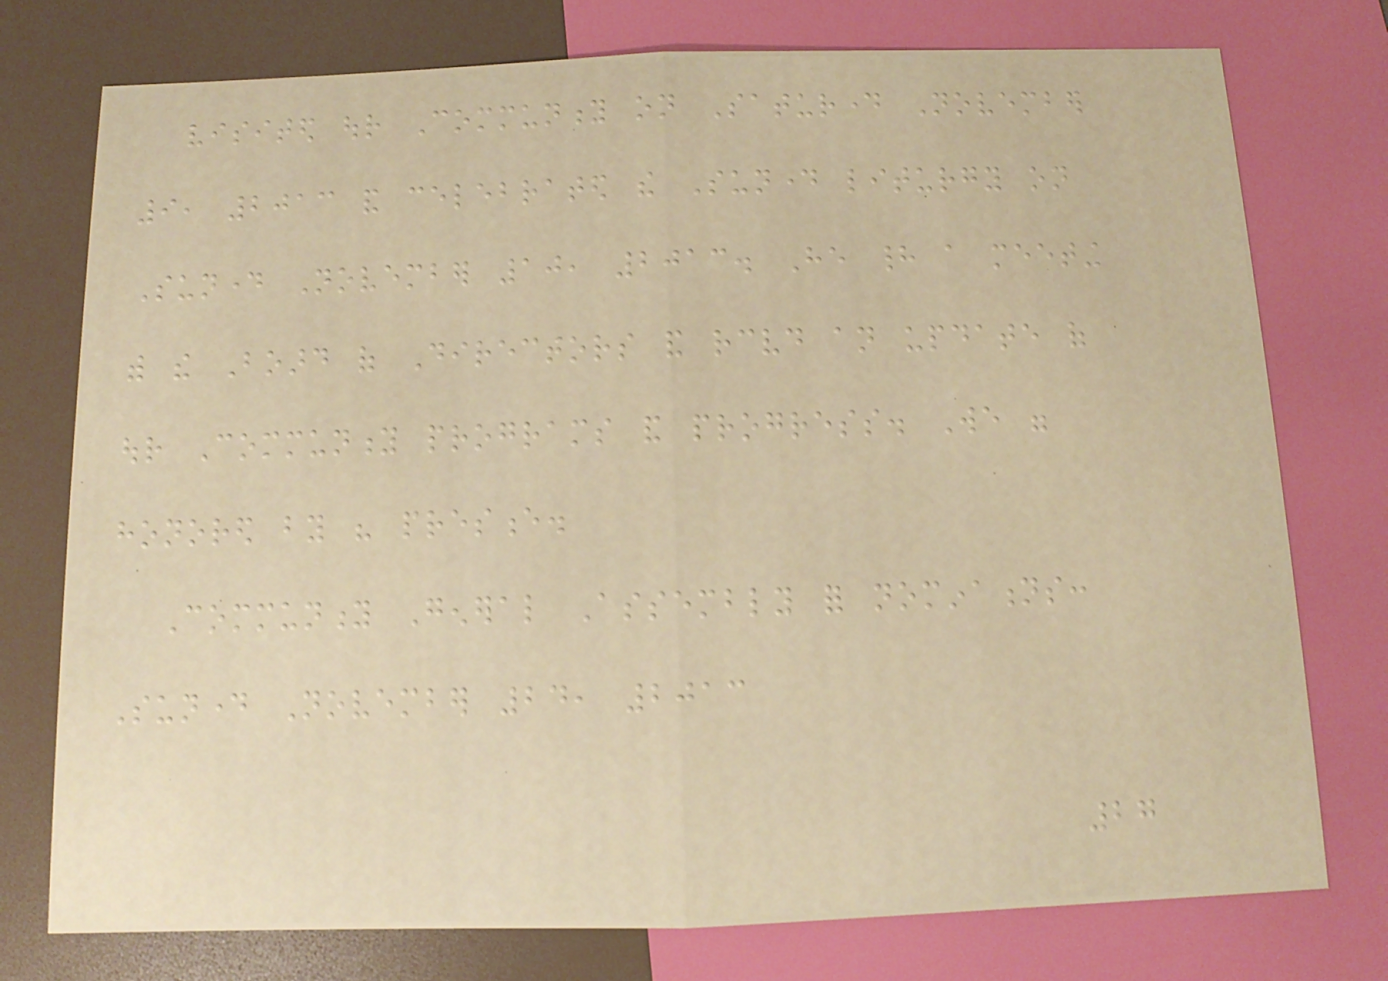visited our Community on Saturday November
9, 2013 and celebrated the Sunday liturgy on
Sunday November 10, 2013. He had a meeting
with the Board of Directors and received an update of
our Community programs and progress. We were
honored by his presence.
Community General Assembly for nominations:
Sunday November 24, 2013
27
